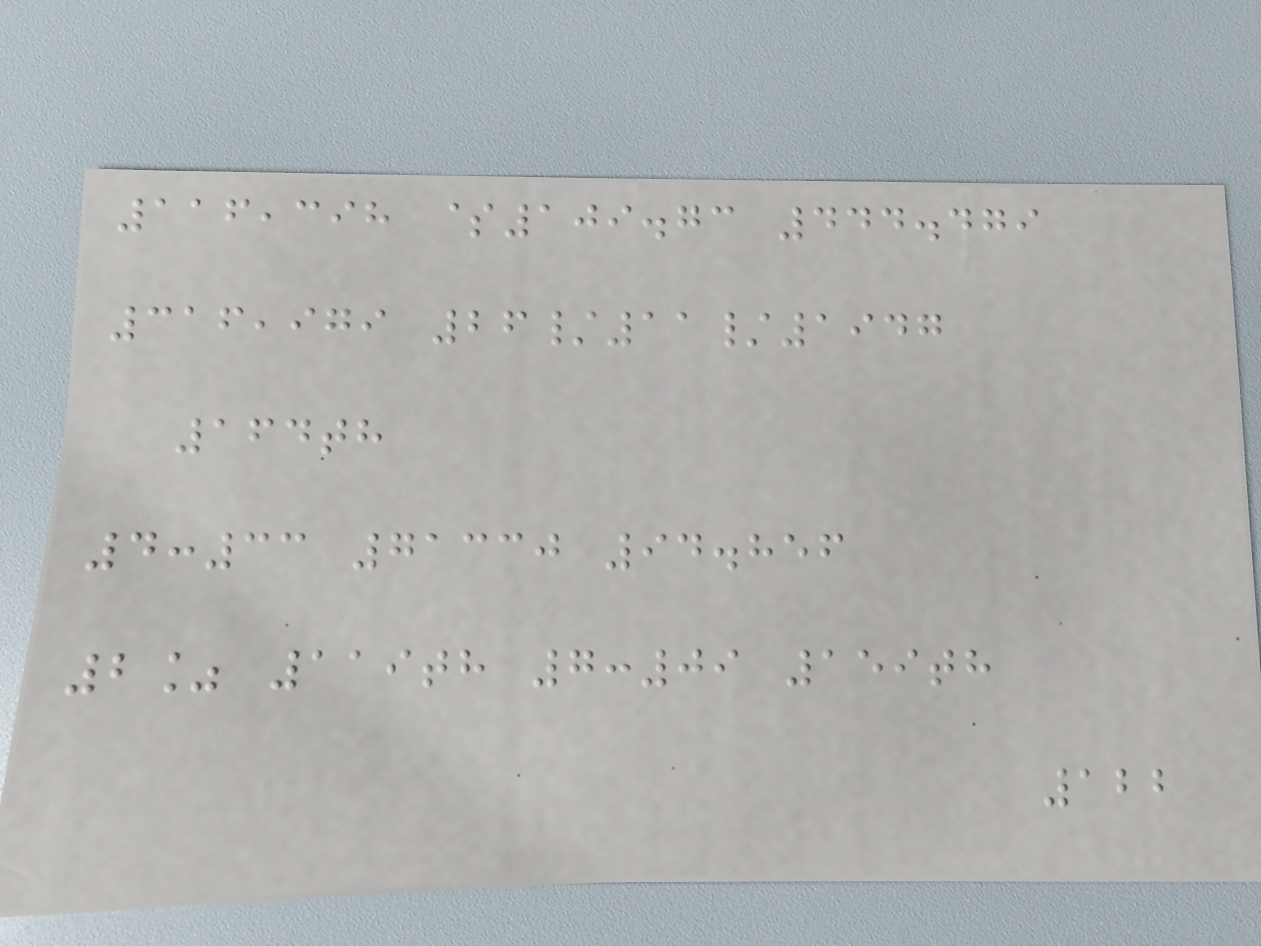116,398 $109.73 444.479
316,979 26/11/1947
164th
4:33 71330 94.856
2% 119th 7:09 159th
122
